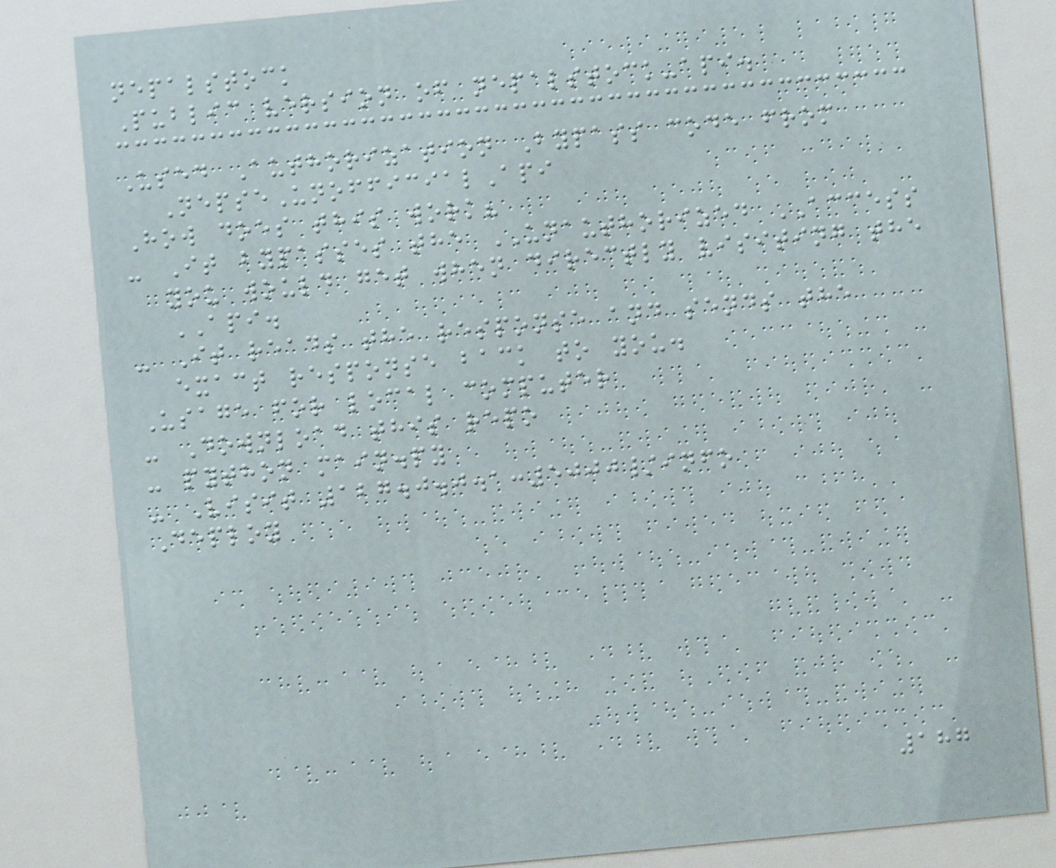nepalstock
Public version of nepalstock-api.
Used Authorization Bypass code from
NepseUnofficialApi
How does this work?
- It bypasses the UNAUTHORIZED ACCESS
you would get when directly visiting the
API.
- It reads the response and sends the
exact response back to you.
Usage for local computer
- Download this repo
- python main.py
- Visit 127.0.0.1:5000/info
Deploy
187
